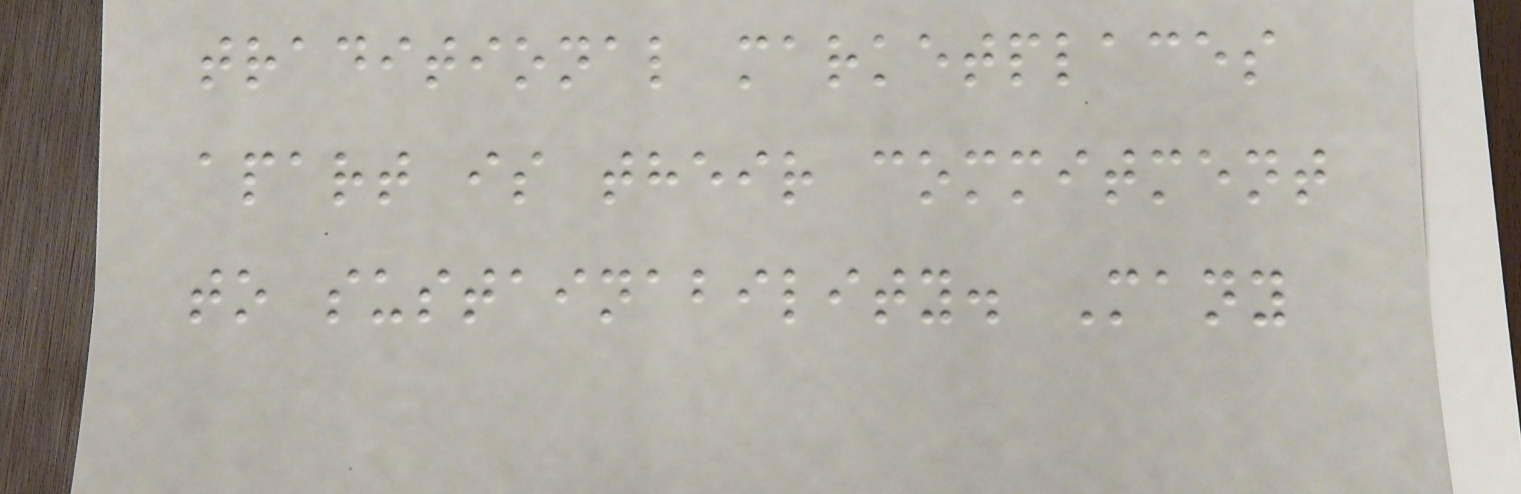traditional marketplaces
apart is their commitment
to sustainability. Many
